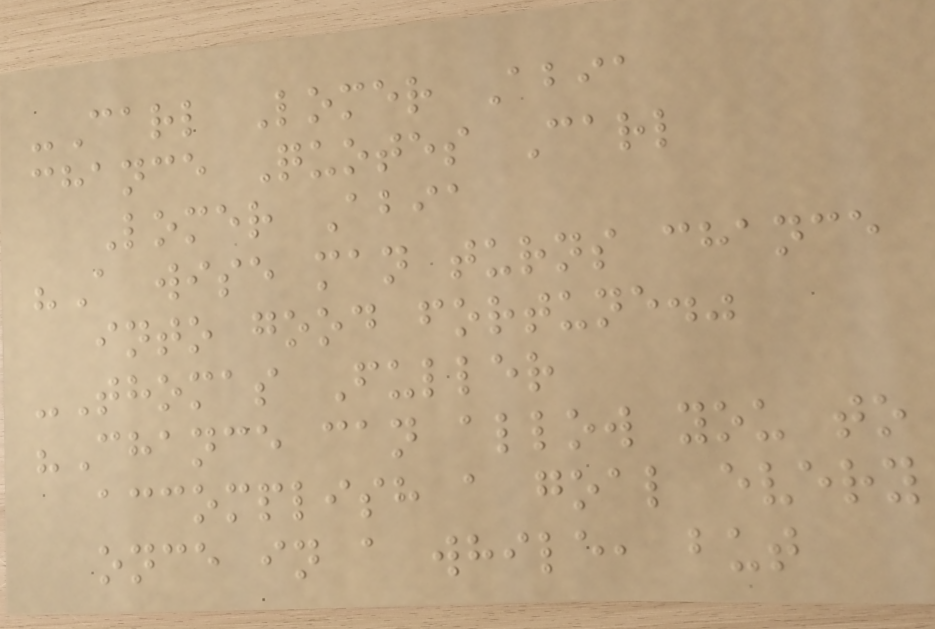-Carl Lomer Abia
chance Quotes Carl
Lomer Abia
"A wise man turns chance
into good fortune."
-Thomas Fuller
"Chance can allow you to
accomplish a goal every
once in a while, but
